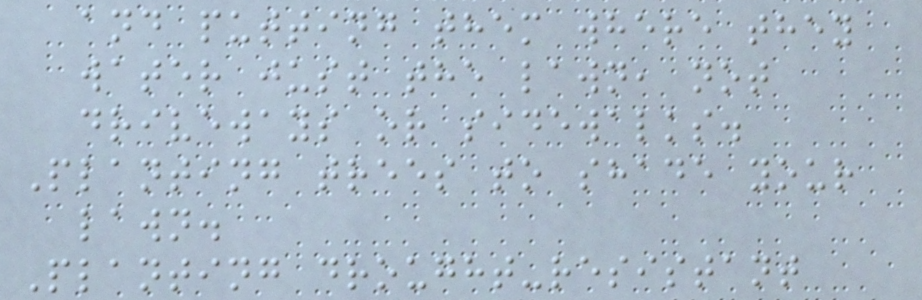and putting them where they
water just the lawn, not
driveways or sidewalks.
Planting trees to shade your
lawn.
Planting drought-resistant
